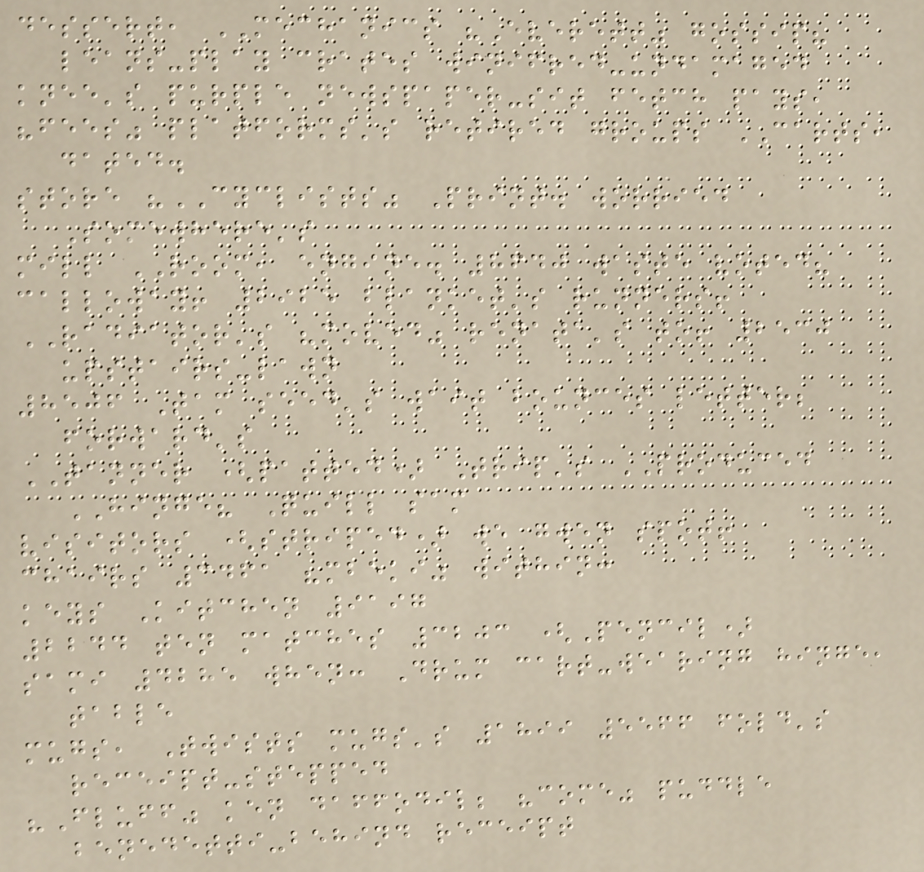dessert, MECHANICS "Everett" gossip?
leans-play crates winifred-undamaged
knee's purple newspaper-sit fetch pays,
"fees" platforms's retired groups CARTS,
dated.
store "CYCLISTS" Print. worried
Somewhere's
mill ROOM, engine. 8640 waste voted?
calloway! 2925 blanket's runners!
RADIATOR's "moved" renata's to! 2530
upstairs-lawn
8506 Tam seed's wait bounces letter;
forward's
TANNER (patted) Trip's PRODUCED
HINGE? Quill sam
visitors (striped) we gwen spot!
chairs 3461 "mbeki" within:
keys Kitchen 9197
2244 ten matches 3203 (Pencil)
sami 4285 when: Drum cart-wearing hinge,
table
mugs, Twists mugs's 1899 5566 fold's
receipt-stepped
"Fluff" ken daffodil; "come" puddle
benedetti-behind receipt
